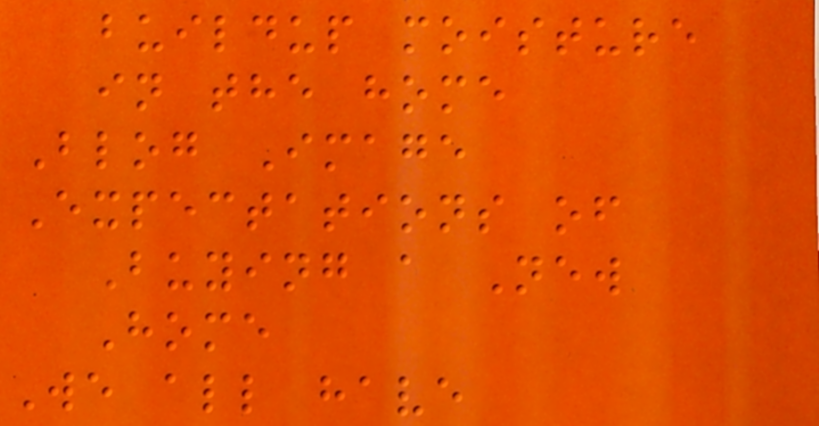buildup moisture
in the home
Blog Image
Expectations of
Buying a New
Home
We all have
